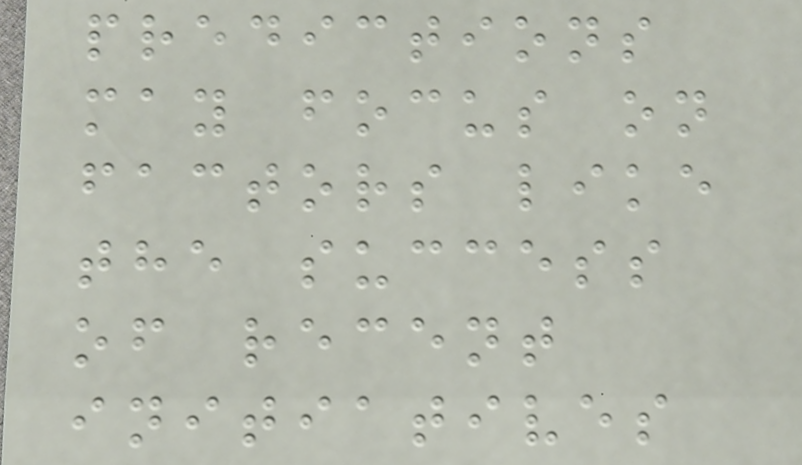predictions
may focus on
factors like
the success
of recent
initiatives
